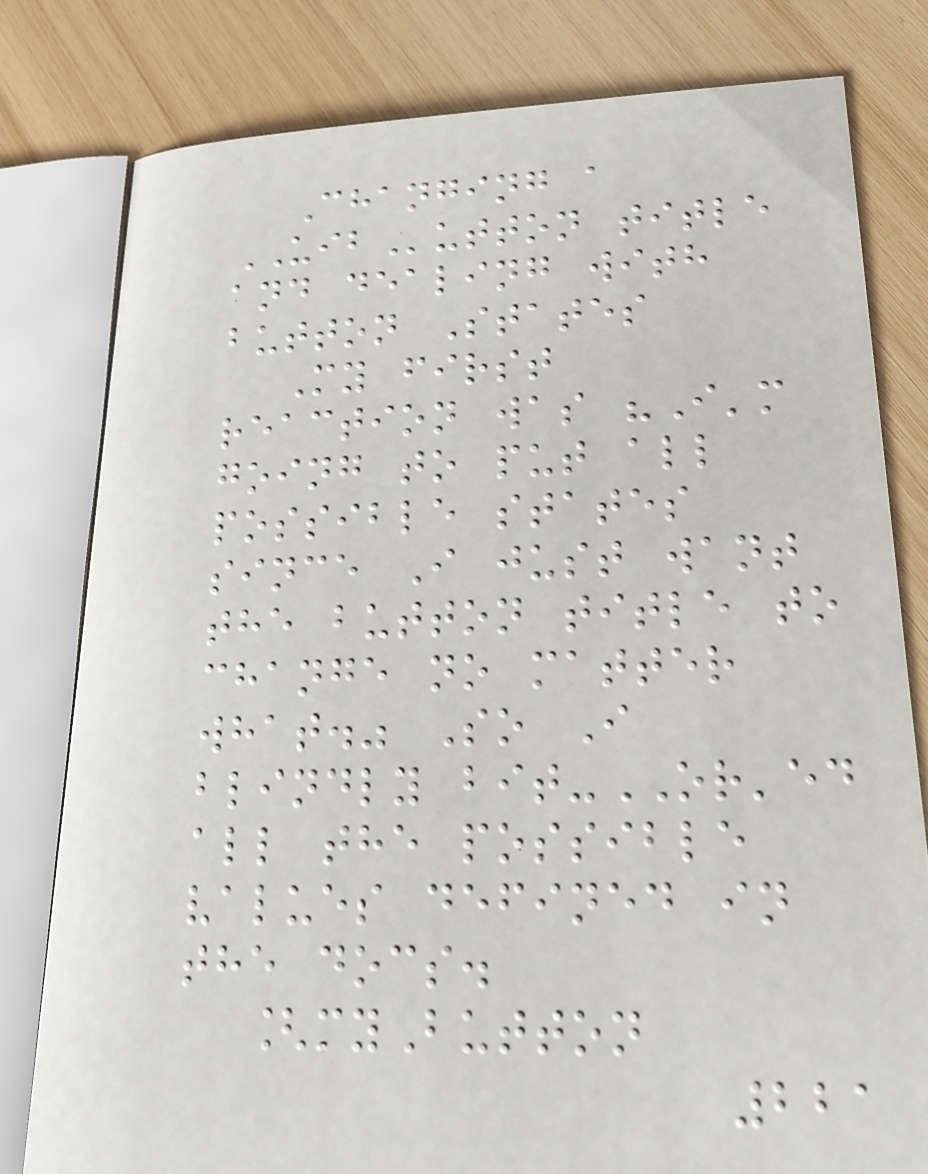Changing a
UIButton title
and dealing with
button States
My first
reaction was "I'm
going to put all
possible states
since I just want
the button title to
change no matter
what." So I
blindly bit-OR'ed
all the possible
values defined in
the docs.
[myButton
221
